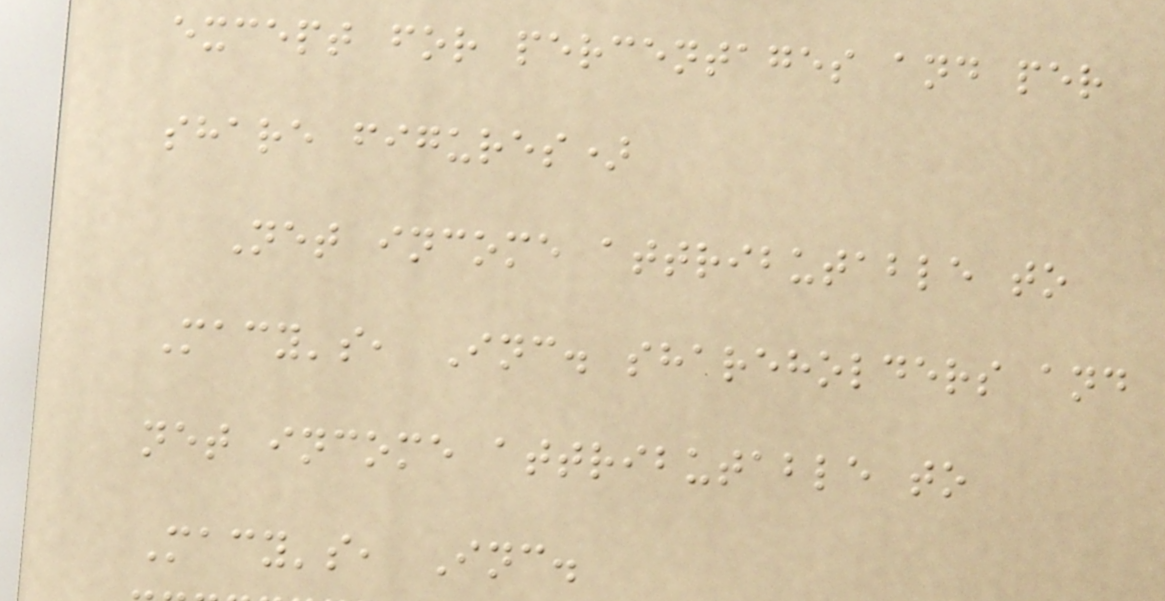except for percentages and per
share figures)
Net income attributable to
Macy's, Inc. shareholders and
net income attributable to
Macy's, Inc.
